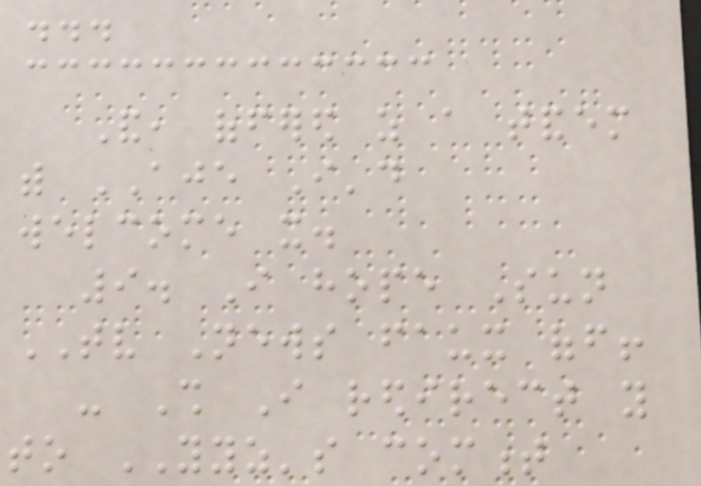...
And, offered as a tandem
with AJE I'd
welcome it.
9. I hope Sun
TV News faux off!
- Shall I redirect you
to YYZ's comment
